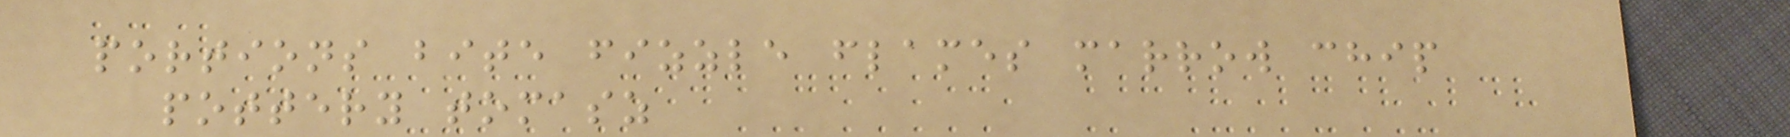portions bite fizzle flames marrow chip
pottery tomasz
